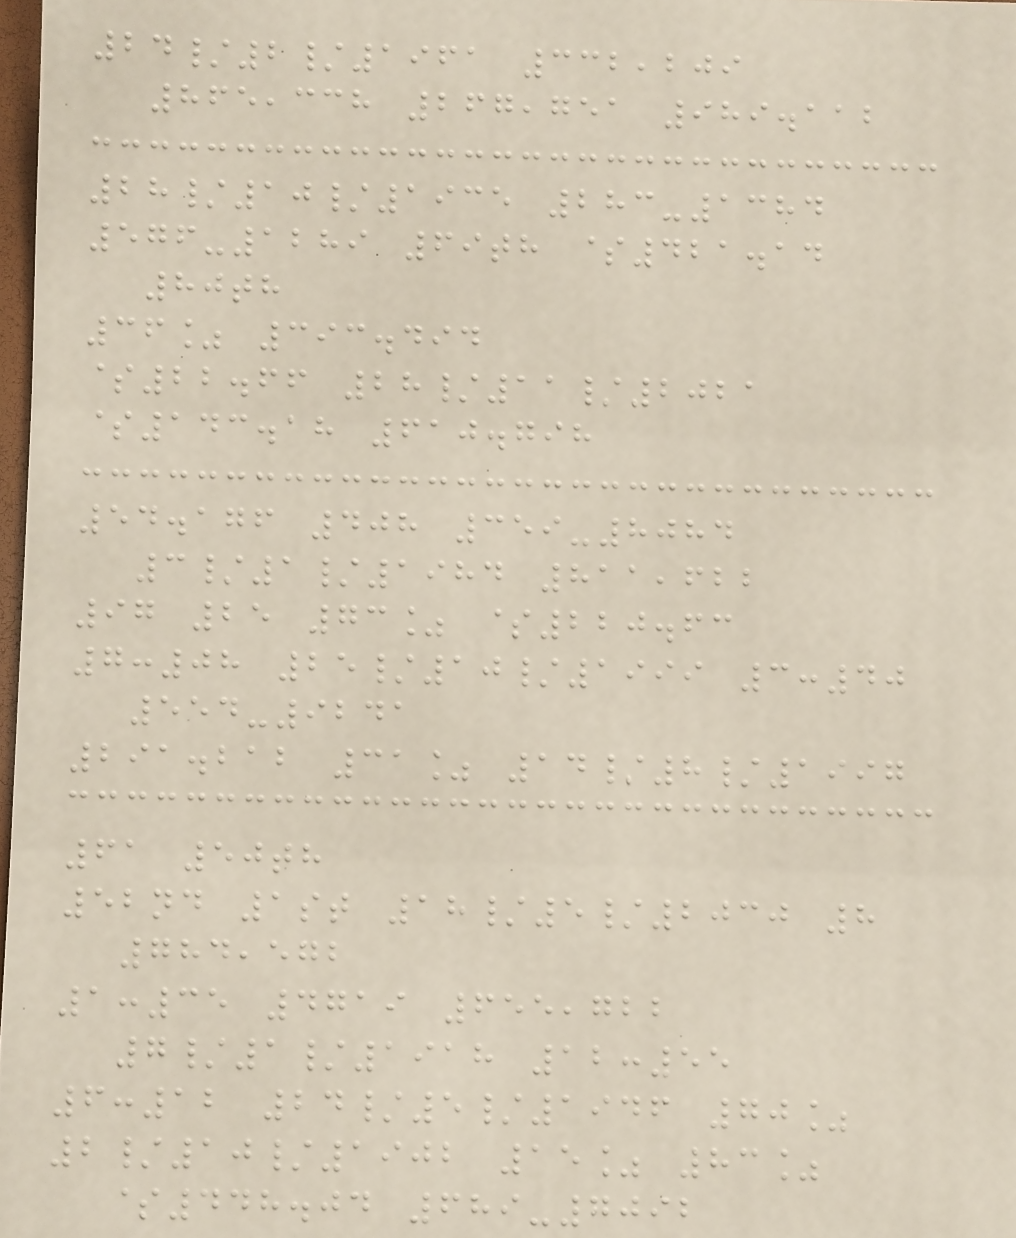24/2/1961 332,209
865,338 267,751 989.112
28/10/1935 283-1384
576-1289 69th $421.14
80th
36% 393.494
$22.66 28/11/2021
$143.18 610.798
54.176 408 359-8084
3/1/1984 811,622
97 25 73% $220.63
7:08 25/10/1999 3:40
554-9241
291.212 31% 14/8/1997
61 50th
52nd 1st 18/5/2030 8
784,572
1:35 4719 655,722
7/1/1918 12:55
6:12 24/5/1946 70%
2/10/1902 15% 83%
$448.04 689-7092
